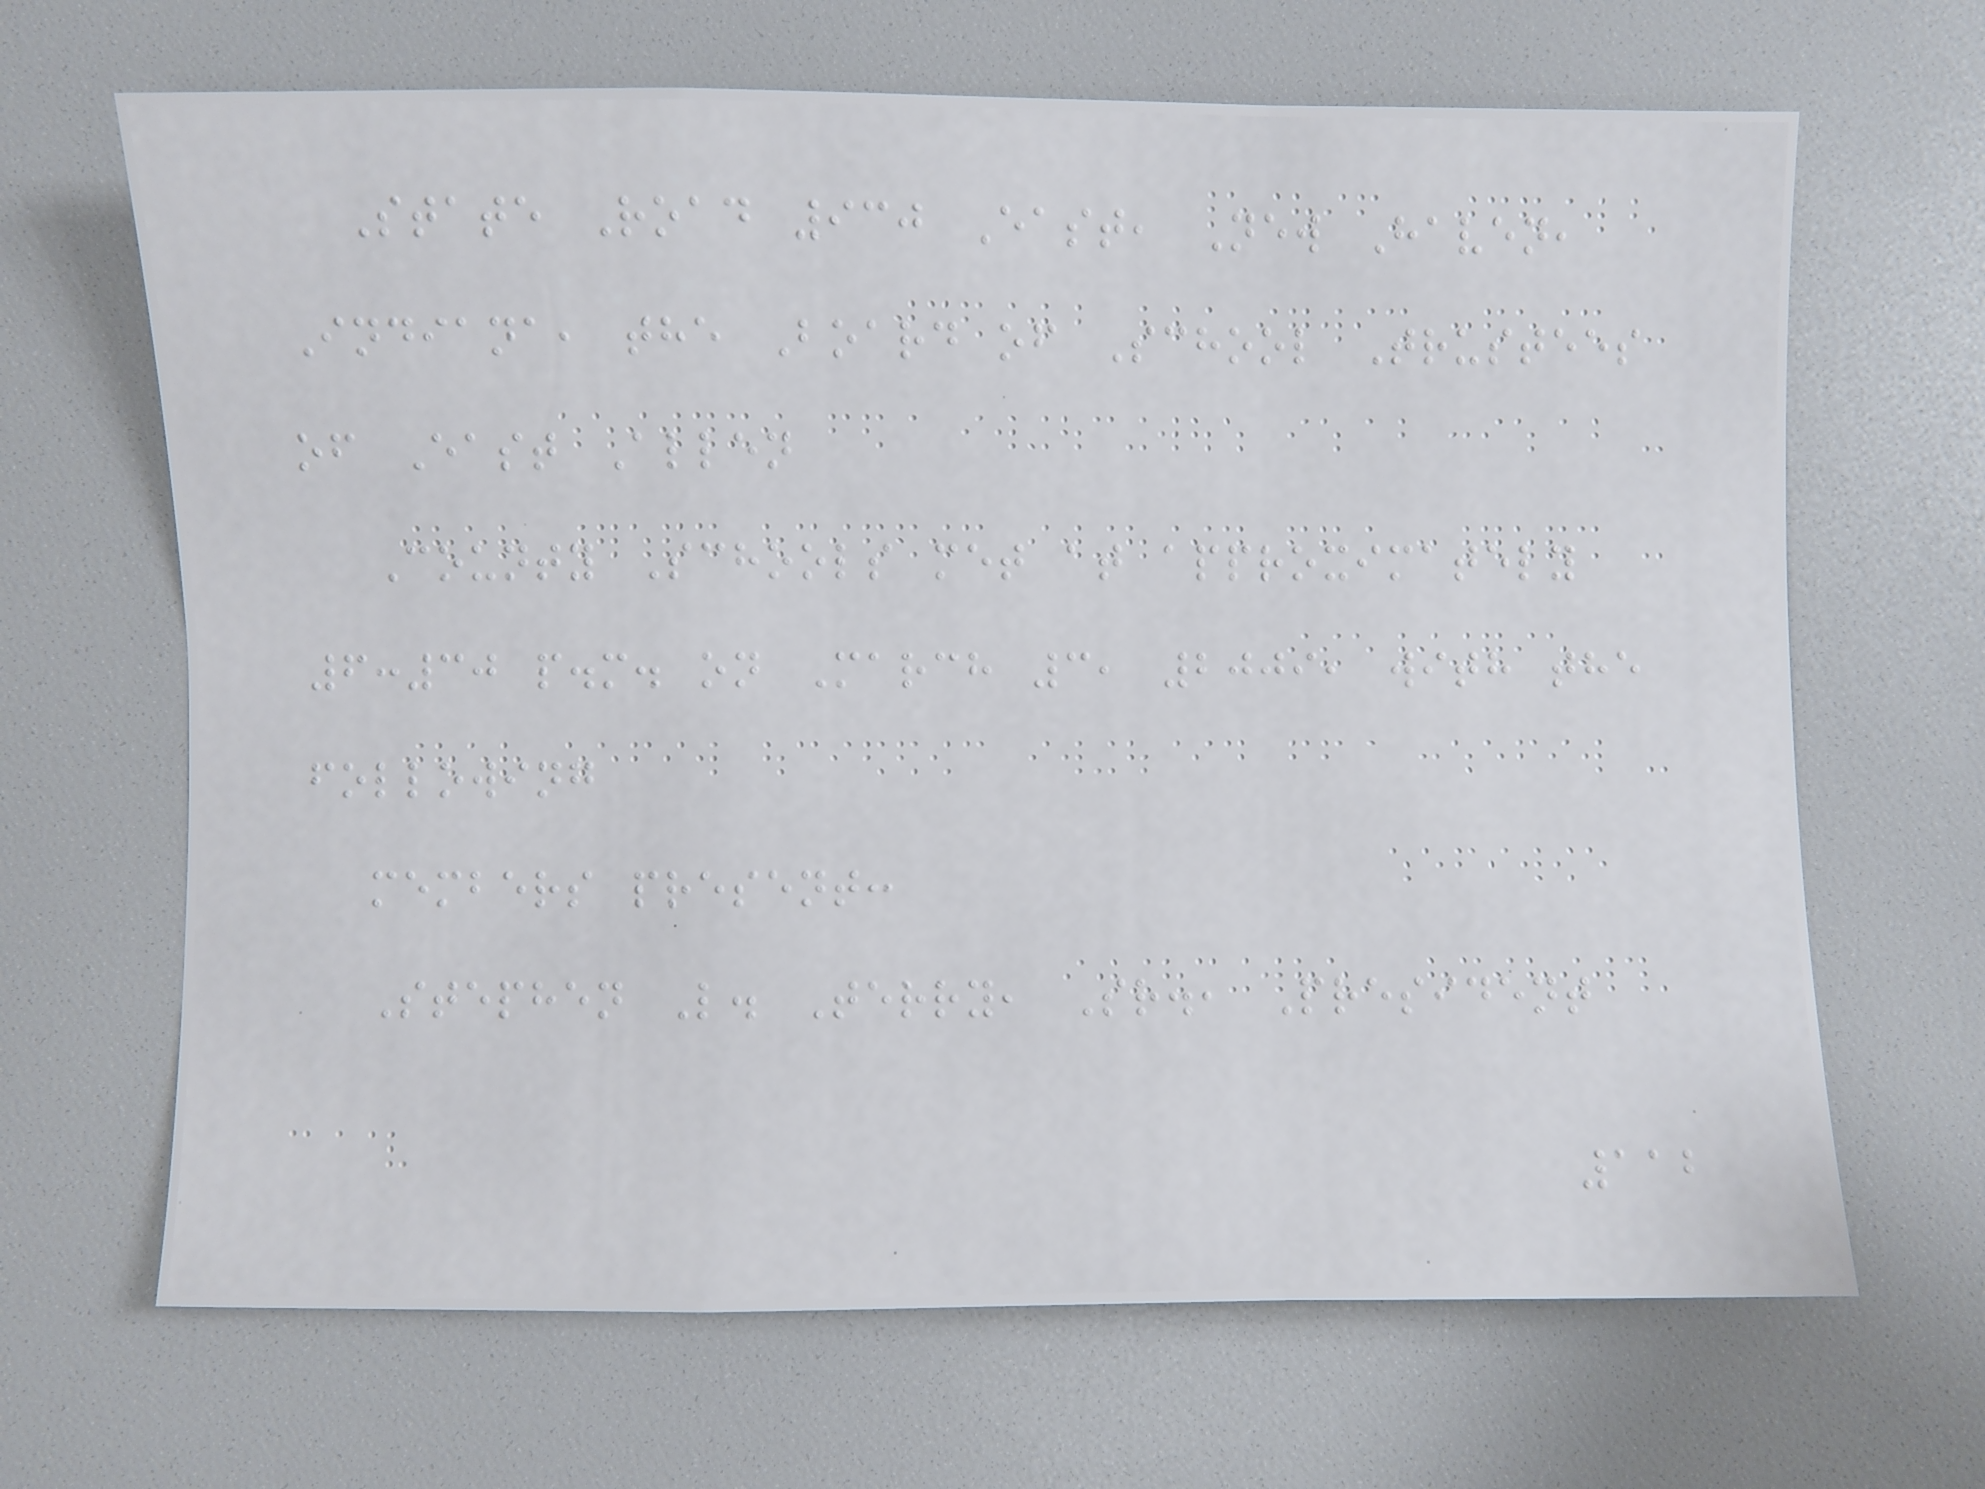State Road 930 East, New Haven,
Indiana, the Board of School Trustees
of East Allen
County Schools met at approximately
6:30 p.m. on March 3, 2009, with the
following
members present:
Stephen L. Terry, Sr., President
112
